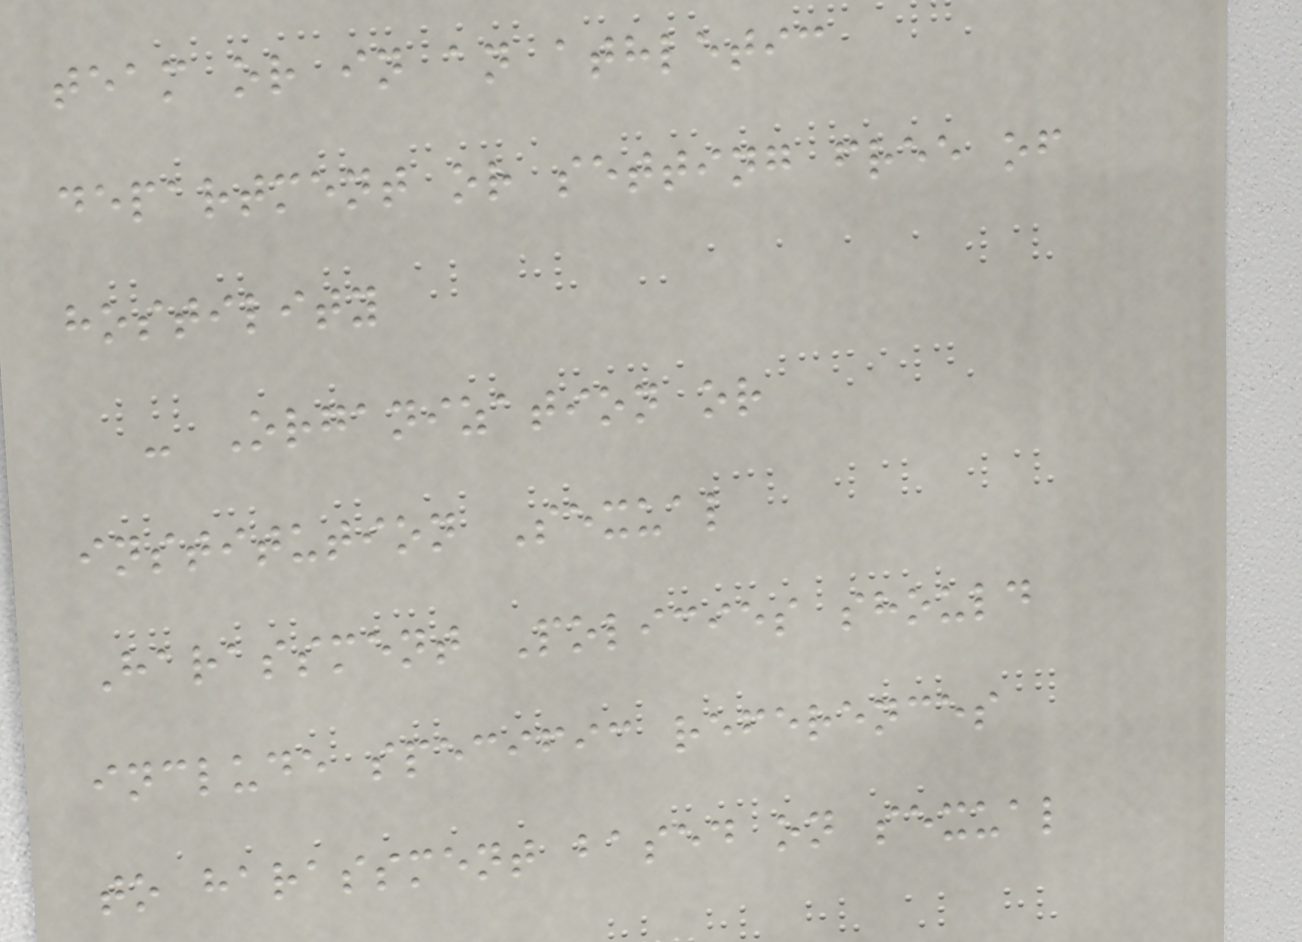team or in an athletic
department or setting free of
hostility
- Organization or
institution Sexual
Harassment Policies should
include specific references
to harassment based on sexual
